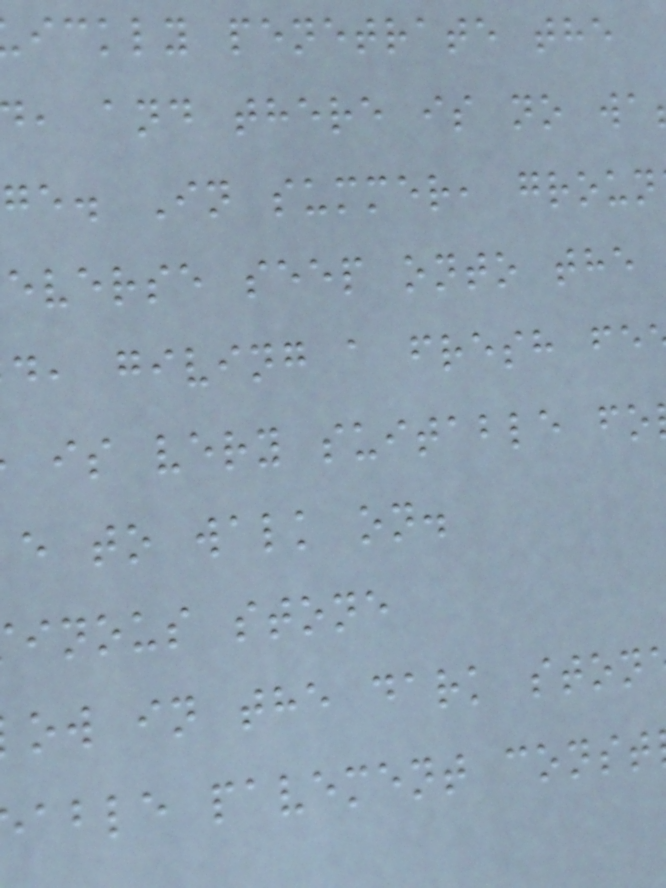ickly penetrate the
, and there is no wa
ge. In summer, groun
everse seep onto the
d, giving a fresh fe
is very suitable fo
e to walk on.
inous stone
ow in the dark ston
able pavement const
